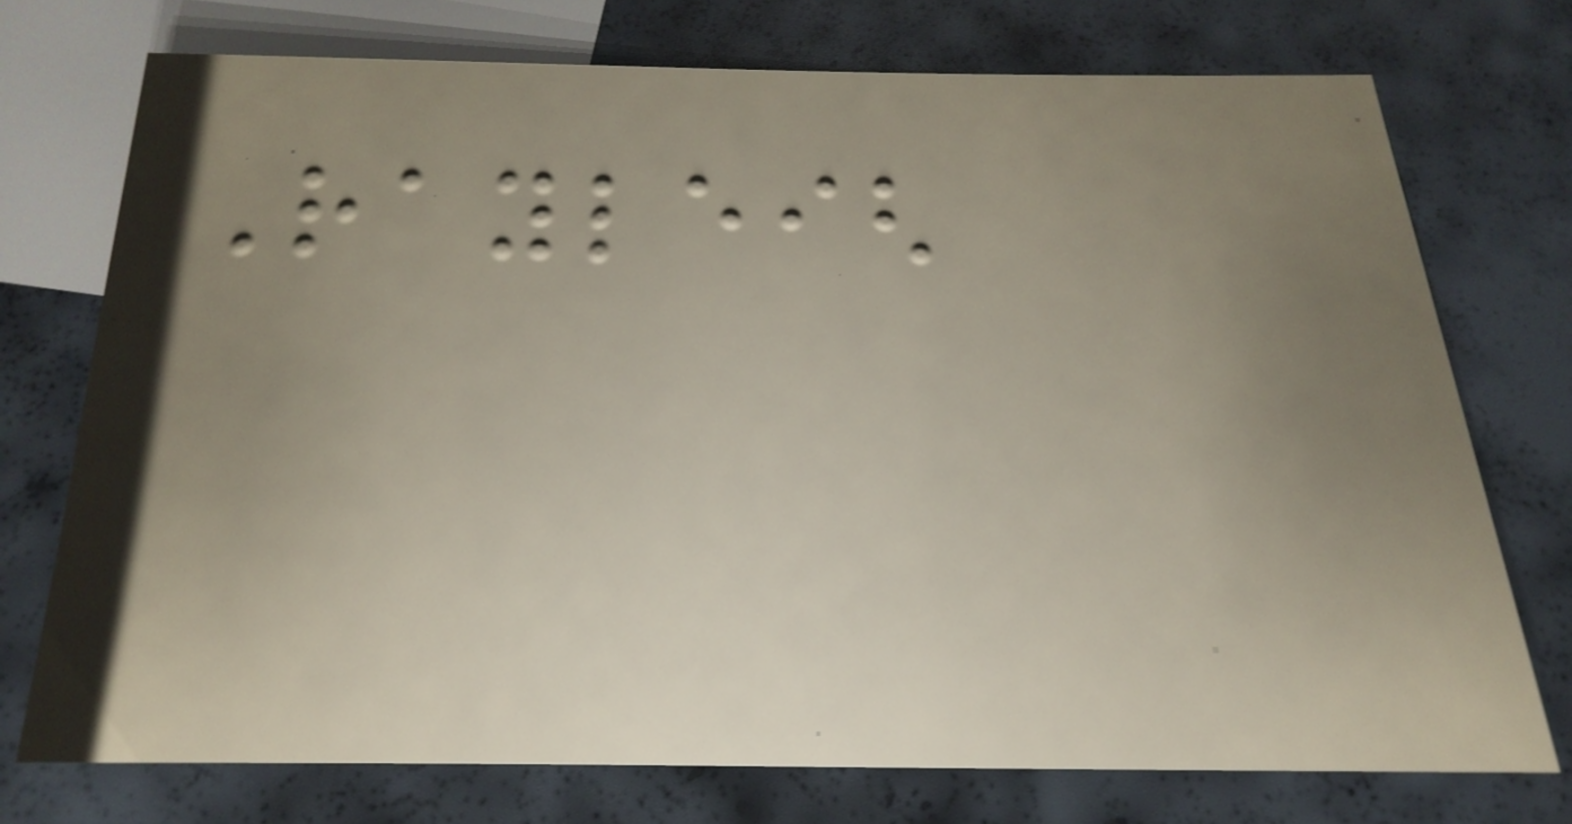Rayleigh
